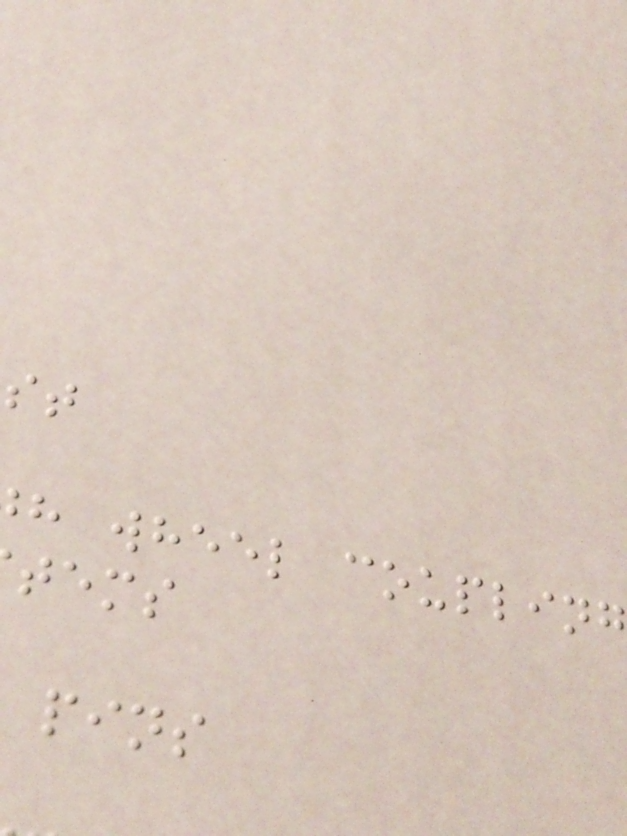h wheel coupling
tems
pins
